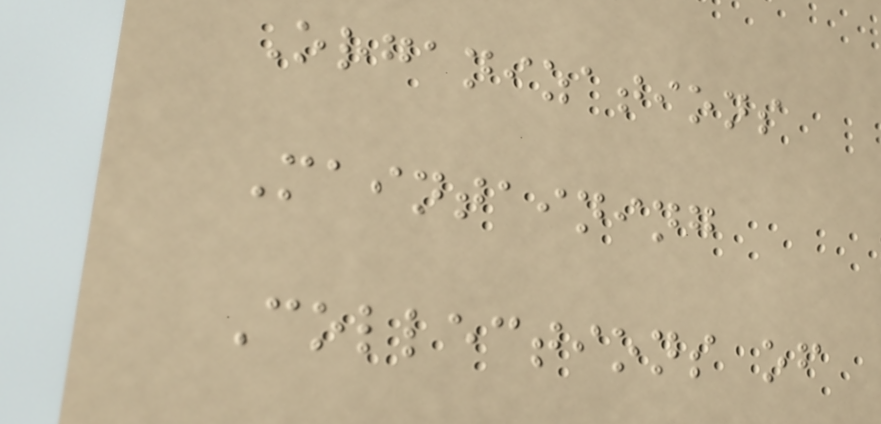Organizations
Maintaining
Collections of
